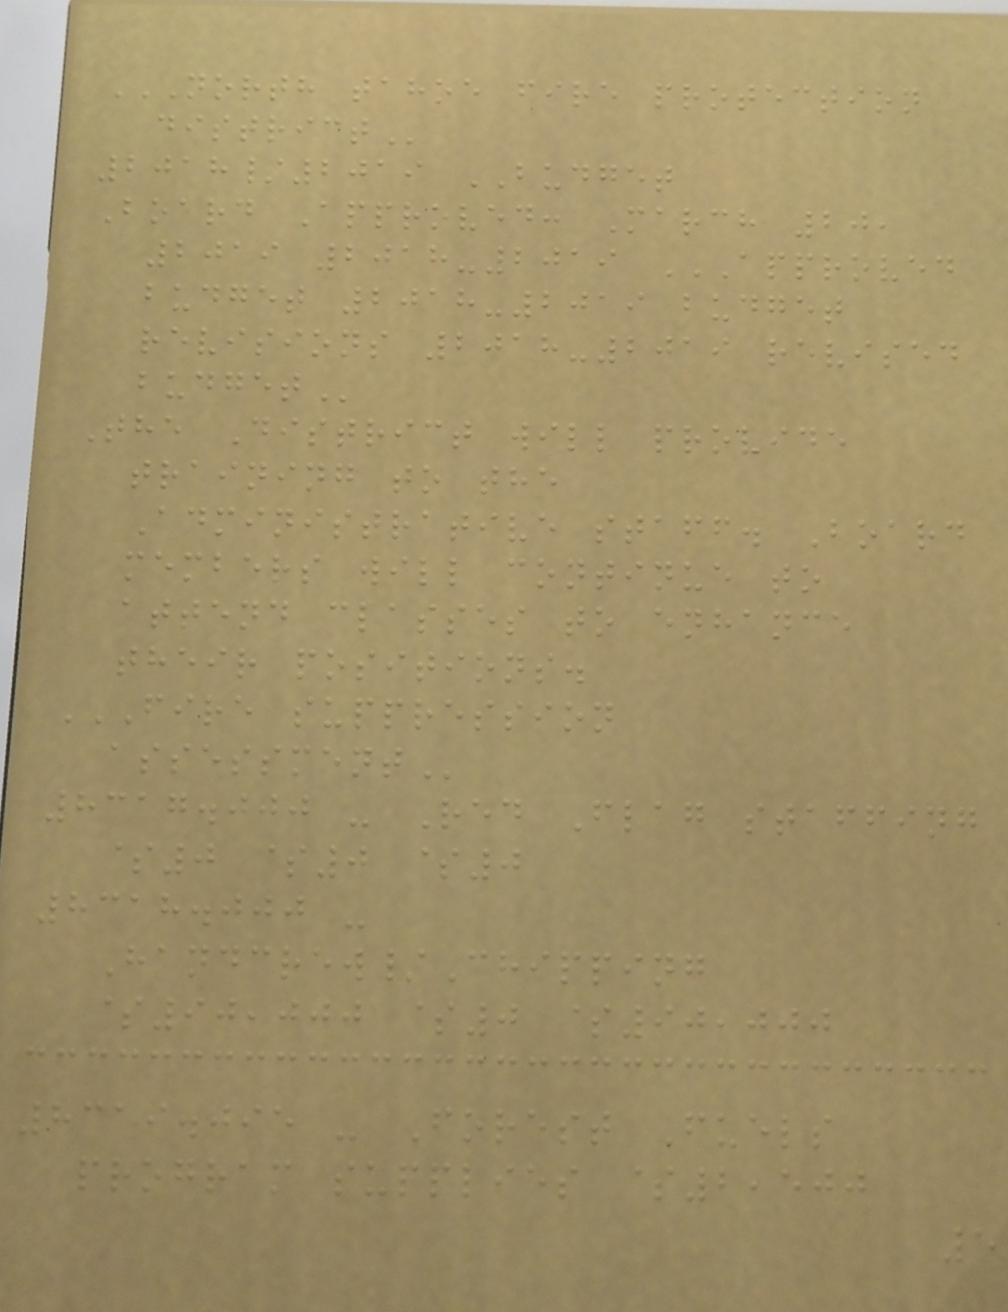NORTH TAHOE FIRE PROTECTION
DISTRICT
2018/2019 BUDGET
Board Approved: March 20,
2019 2018-2019 APPROVED
BUDGET 2018-2019 BUDGET
REVISIONS 2018-2019 REVISED
BUDGET
The District will provide
training to the
Administrative staff. Board
members will continue to
attend classes to enhance
their positions.
FIRE SUPPRESSION
ASSESSMENT
8317.000 - Red Flag staffing
$0 $0 $0
8318.000 -
Handcrew/Chipping
$90,000 $0 $90,000
8319.095 - Forest Fuels
program supplies $2,500
5
